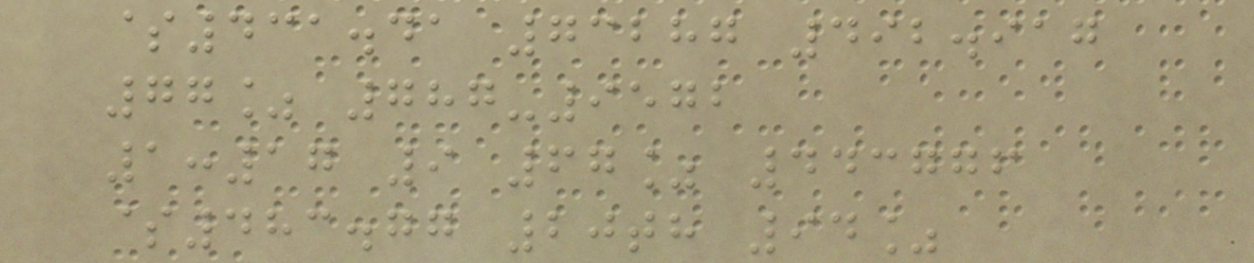$431.41 73287 492.917
77% 787-9572
1:17 9 67% 443776
$483.77 20th 94%
